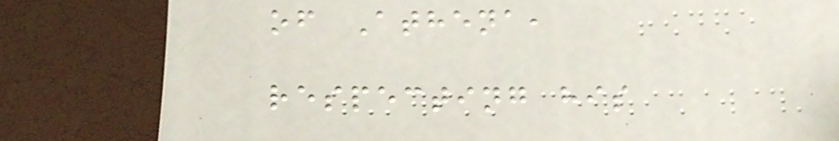of Athena,
respecting his
